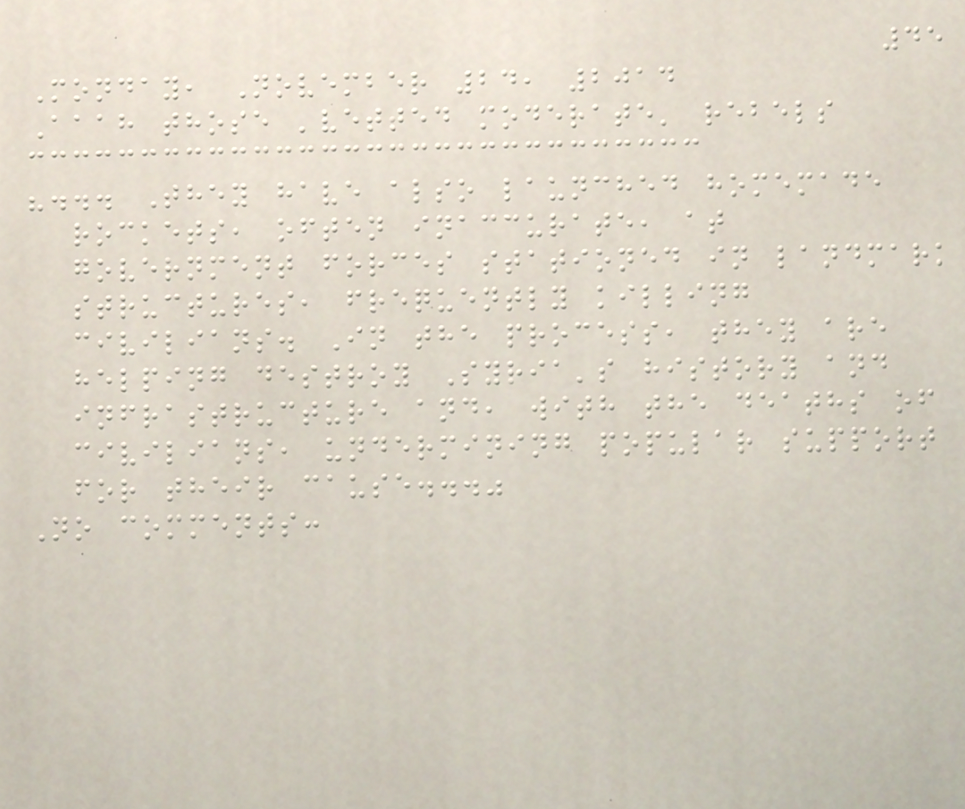45
Monday, November 24, 2014
Aaah those 'vetted moderate' rebels
"... They have also launched homemade
rockets, often inaccurate, at
government forces stationed in landmark
structures, frequently killing
civilians. In the process, they are
helping destroy Syria's history and
infrastructure and, with the deaths of
civilians, undermining popular support
for their cause..."
No comments:
